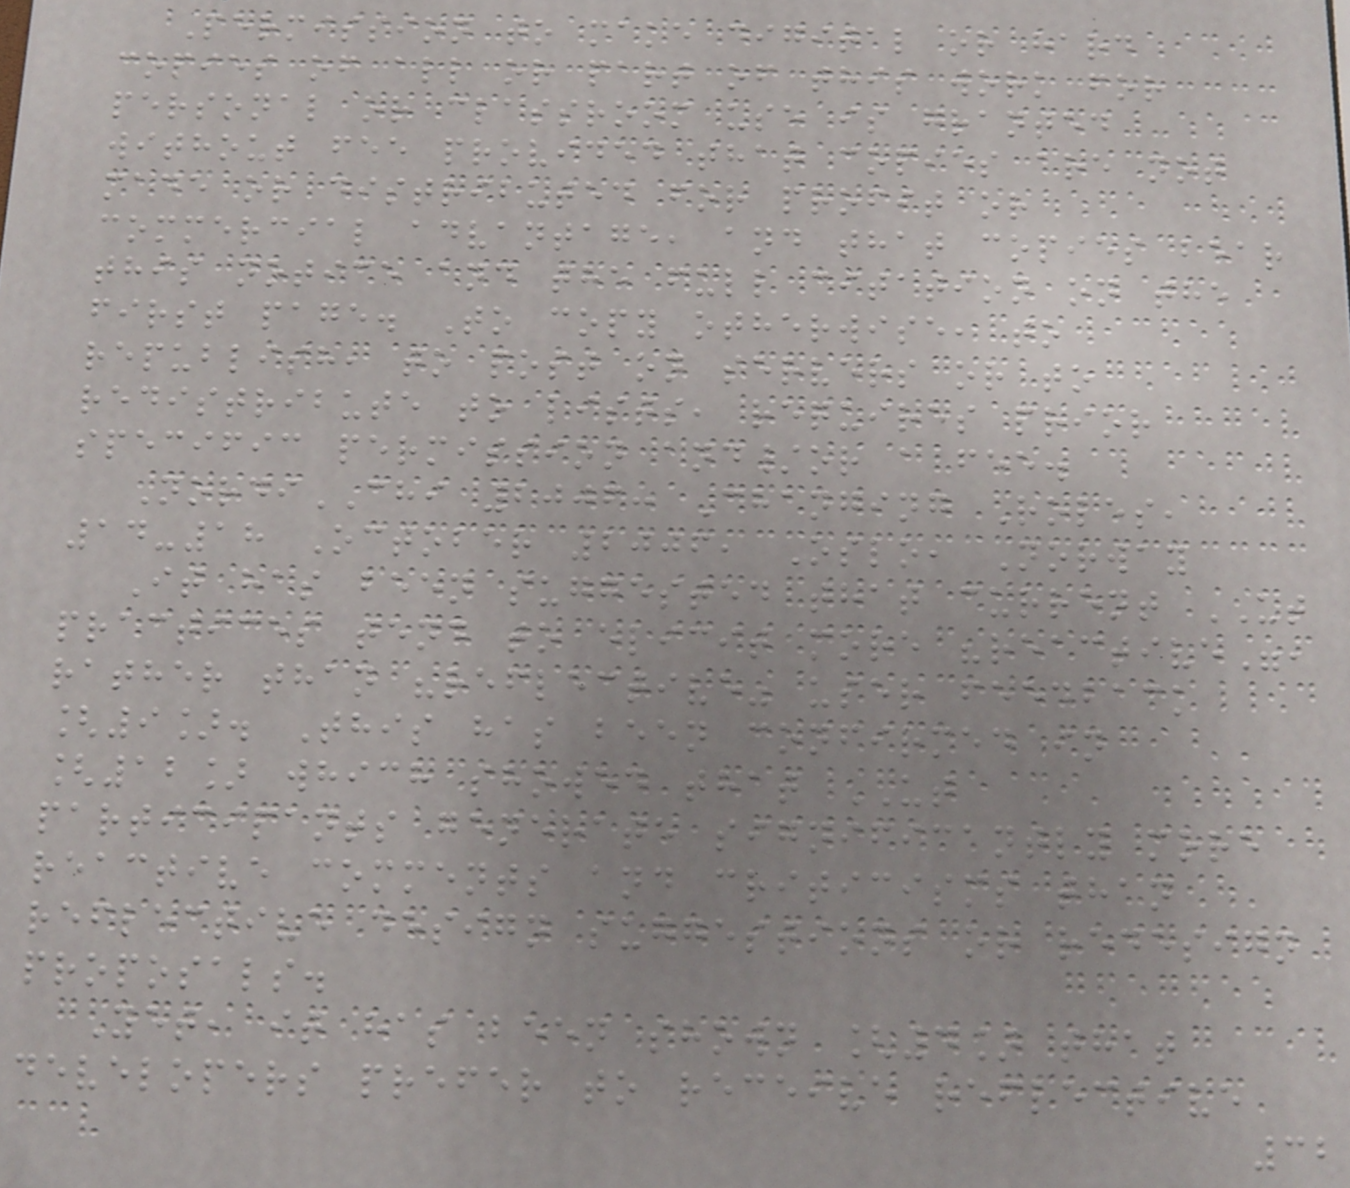Permission to make digital or hard
copies of all or part of this work for
personal or classroom use is granted
without fee provided that copies are not
made or distributed for profit or
commercial advantage, and that copies bear
this notice and the full citation on the
first page. To copy otherwise, to
republish, to post on servers or to
redistribute to lists, requires prior
specific permission and/or a fee.
NordiCHI 2006: Changing Roles,
14-18 October 2006, Oslo, Norway
It has been suggested that current UT
practices tend to elicit more "reactive",
rather than "reflective" user feedback
[9]. This has been confirmed in
[12] which showed that UT
participants generate significantly more
reactive comments and criticisms than
reflective design suggestions or redesign
proposals.
Yet, it has been shown [4] that
developers prefer to receive reflective
32
